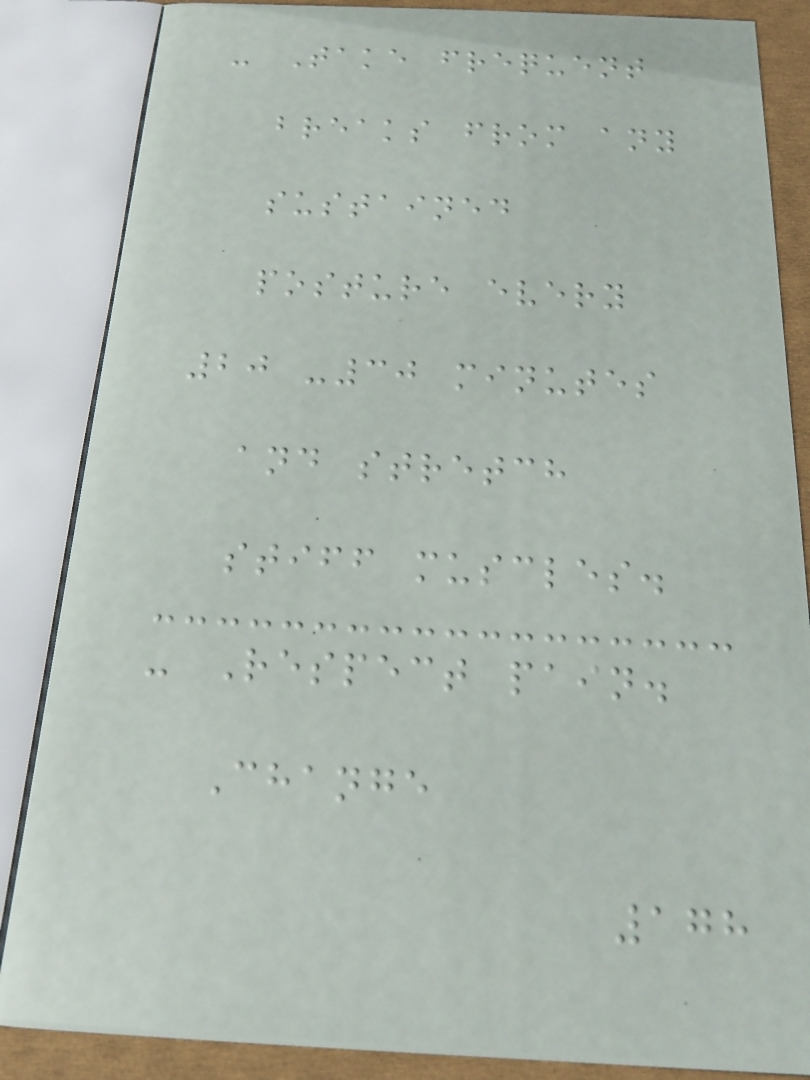- Take frequent
breaks from any
sustained
posture every
20 -30 minutes
and stretch
stiff muscles.
- Respect pain.
Change
178
